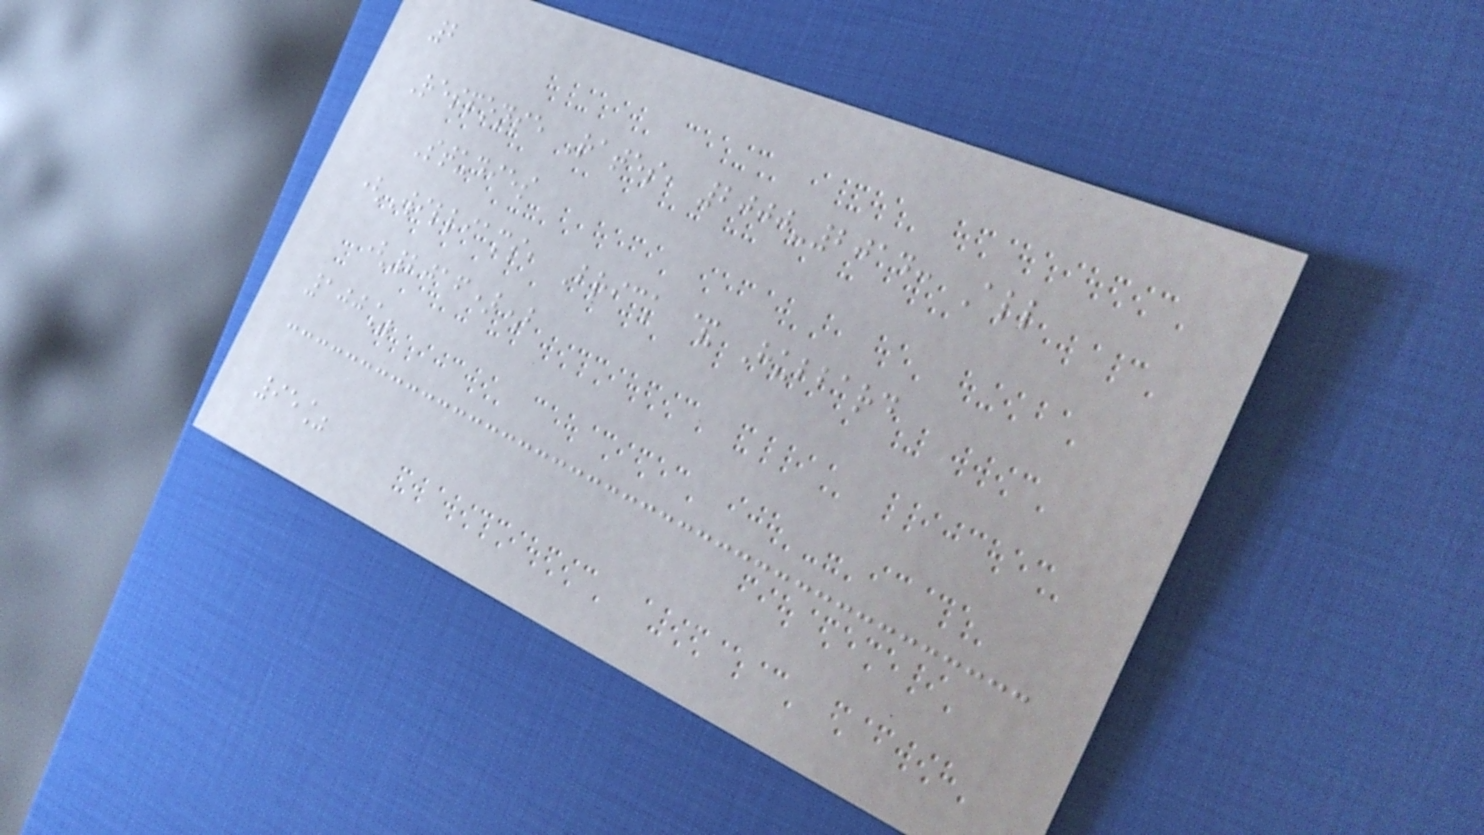2
Response Rates, 2000-2014: All
Studies
(Williams, Brick & Hubbard
(2016))
100%
95%
